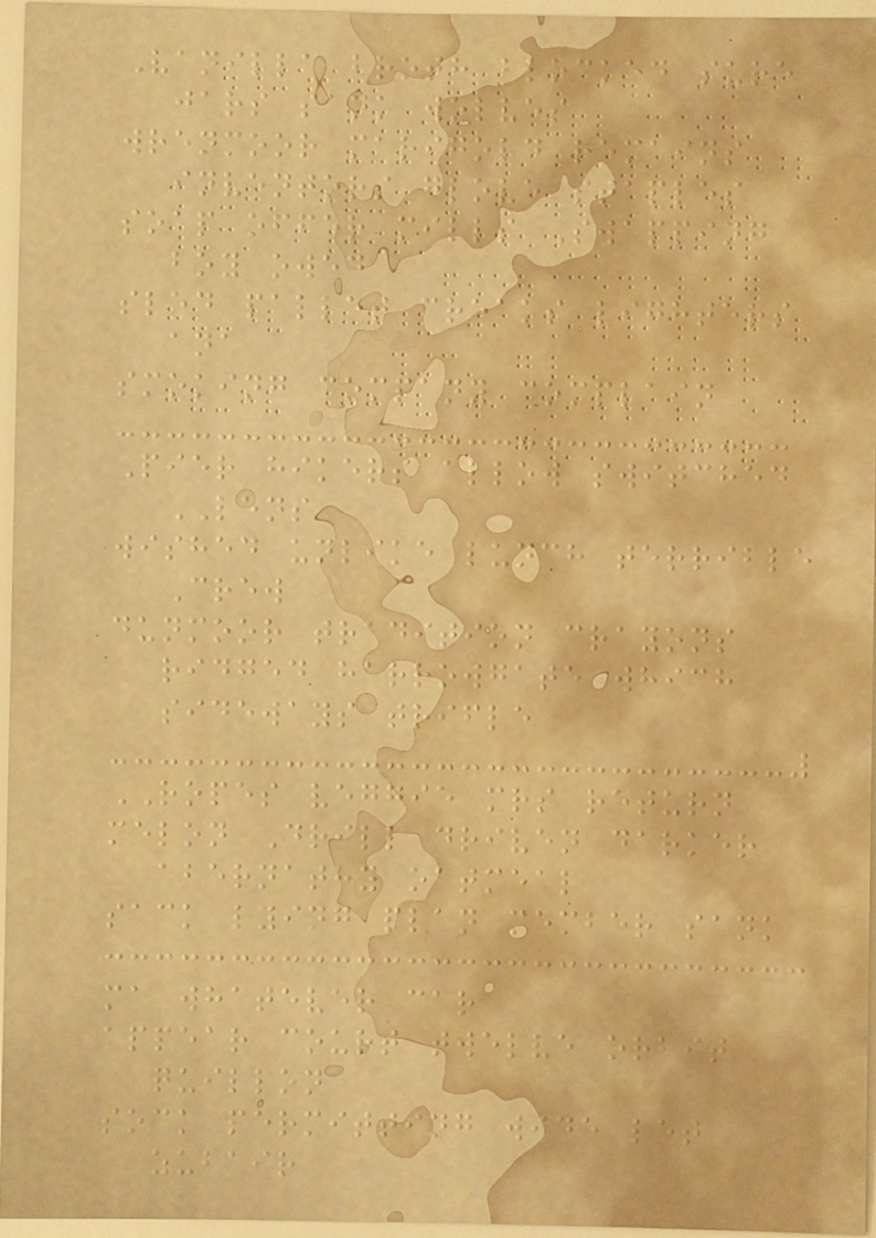Vanilla broth blocked sure
jars sank wolves
wrenmoor marigold remains
inventors glove staples
soap offer mills Swapping
boy owed
sled pallet creaks lighters
ana
smoking company complain
Pier hikers allow switched
LENS
wished unlike lunch terrible
Crew
dunmoor tradition crayons
ridged harrowgate which
sideways trifle
ROPES veggie mrs return
melon Drill driven darker
abernathy oatmeal
sack lying plan member sank
ma whatever car
appear court twelve orbit
quillon
sock permitting wide let
zubair
